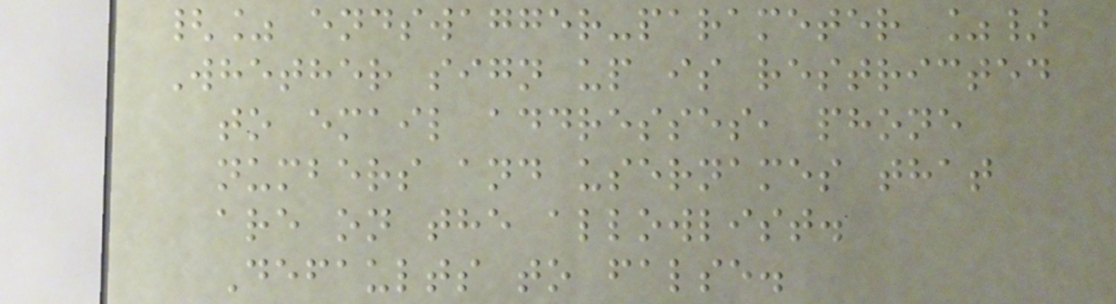{% endswagger-parameter %}
Whether sign up is restricted
to email addresses, phone
numbers and usernames that
are on the allowlist.
Defaults to false.
